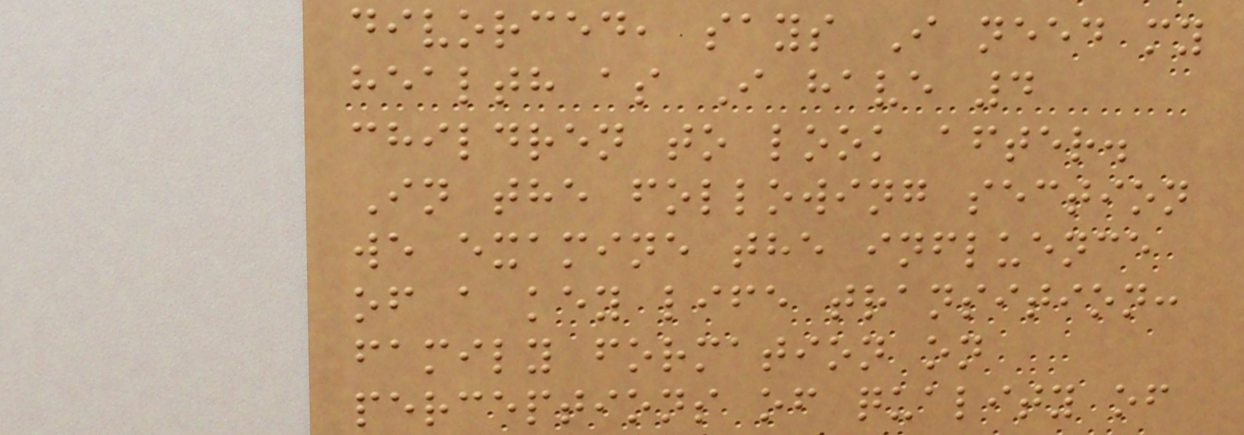divorced, says I need my
health as I have 4
children to look after.
In the following section
we examine the influence
of a key life transition:
family formation on
perceptions of quality of
